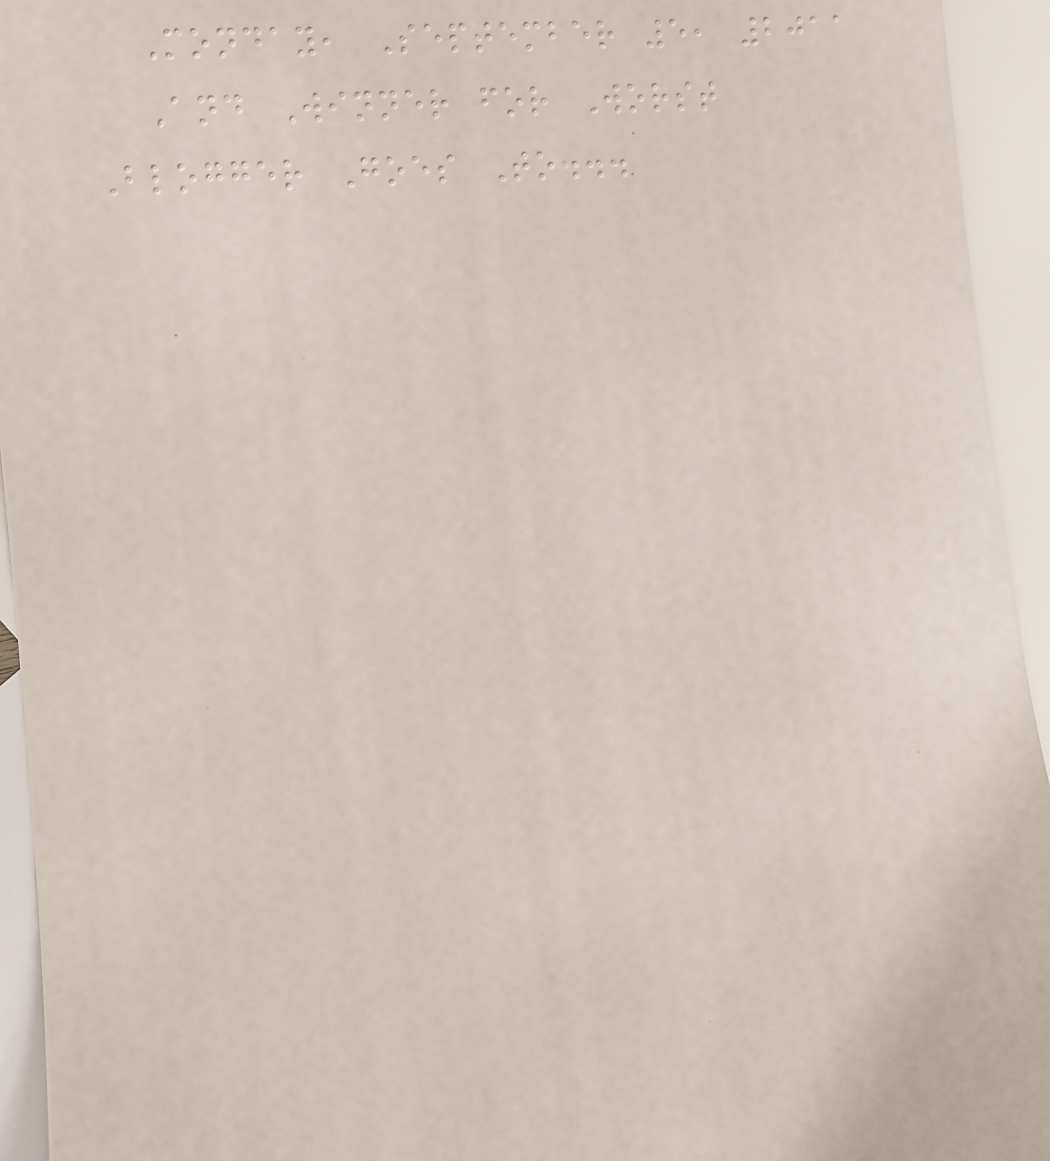Monday, September 5, 2011
And Winner for Worst
Blogger Goes To...
